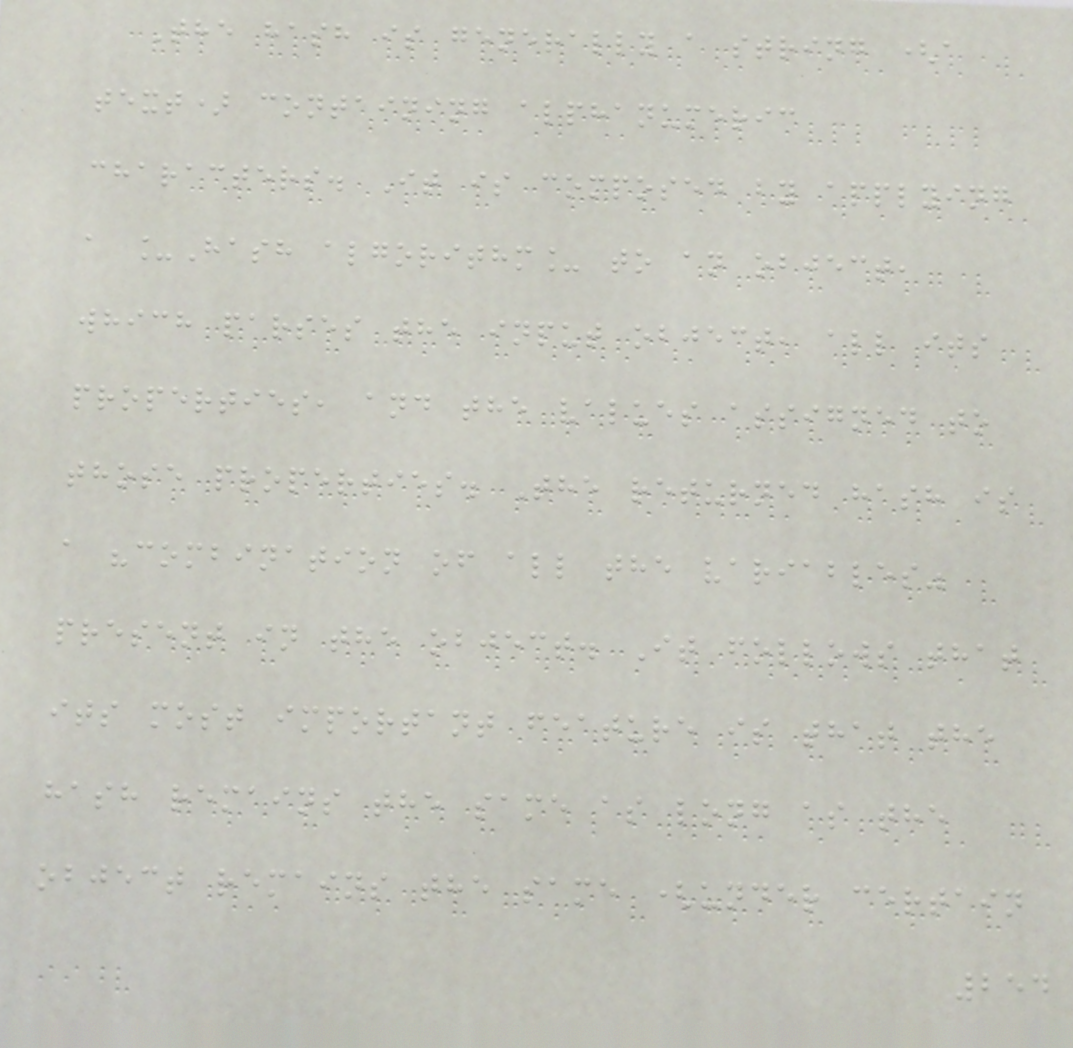The hash is generally a string (a
text) containing alphanumeric
characters. It is composed by applying
a _Hash algorithm_ to an object,
which parses the input object, all its
properties, and the values assigned to
those properties. The returned hash is
a "combination of all the variables"
present in the object. It follows that
its most important feature is that the
hash remains the same as long as the
object remains the same (under certain
254
